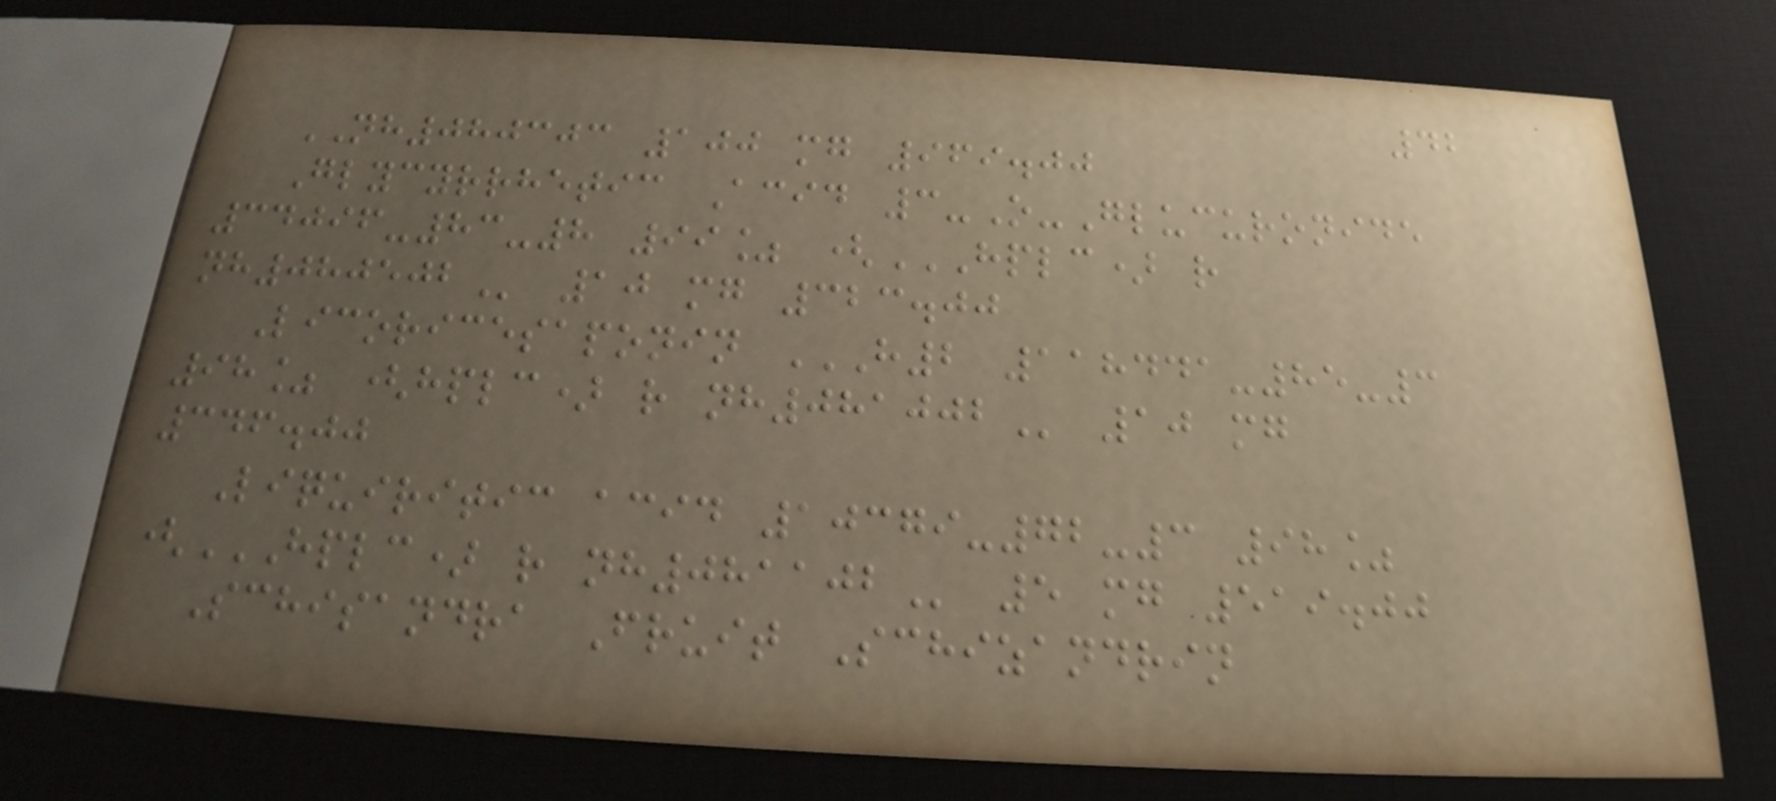42
NH080303 100 mg 969.00
Glycyrrhetic Acid 3-O-Glucuronide
34096-83-8 99% (HPLC) R
NH080502 10 mg 323.00
Licoricesaponin H2 118441-85-3
98% (HPLC) R NH081002 10 mg
346.00
Liquiritic acid 10379-72-3 98%
(HPLC) R NH081102 5 mg 519.00
Schisandra Fruit Schizandrin
